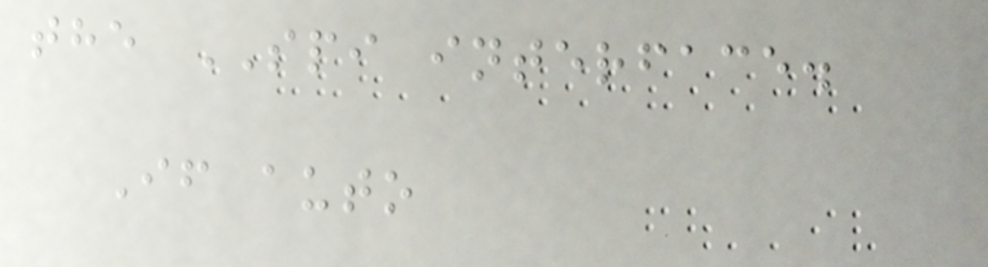the SPI interface.
If auto
